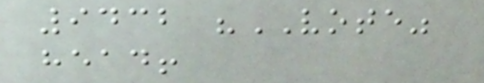9432 "VOTE"
head!
